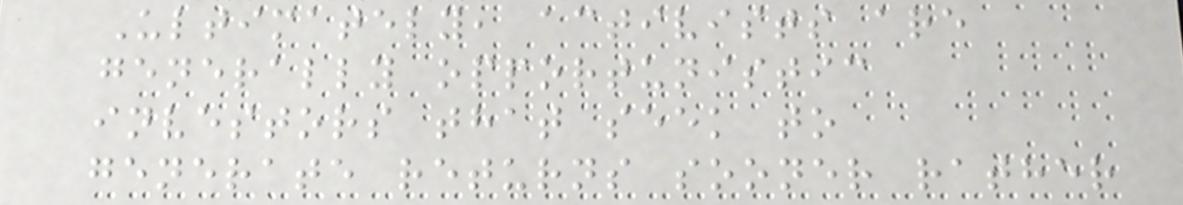Ultimately, activists are
generally opportunistic
investors that seek to
generate returns sooner rather
